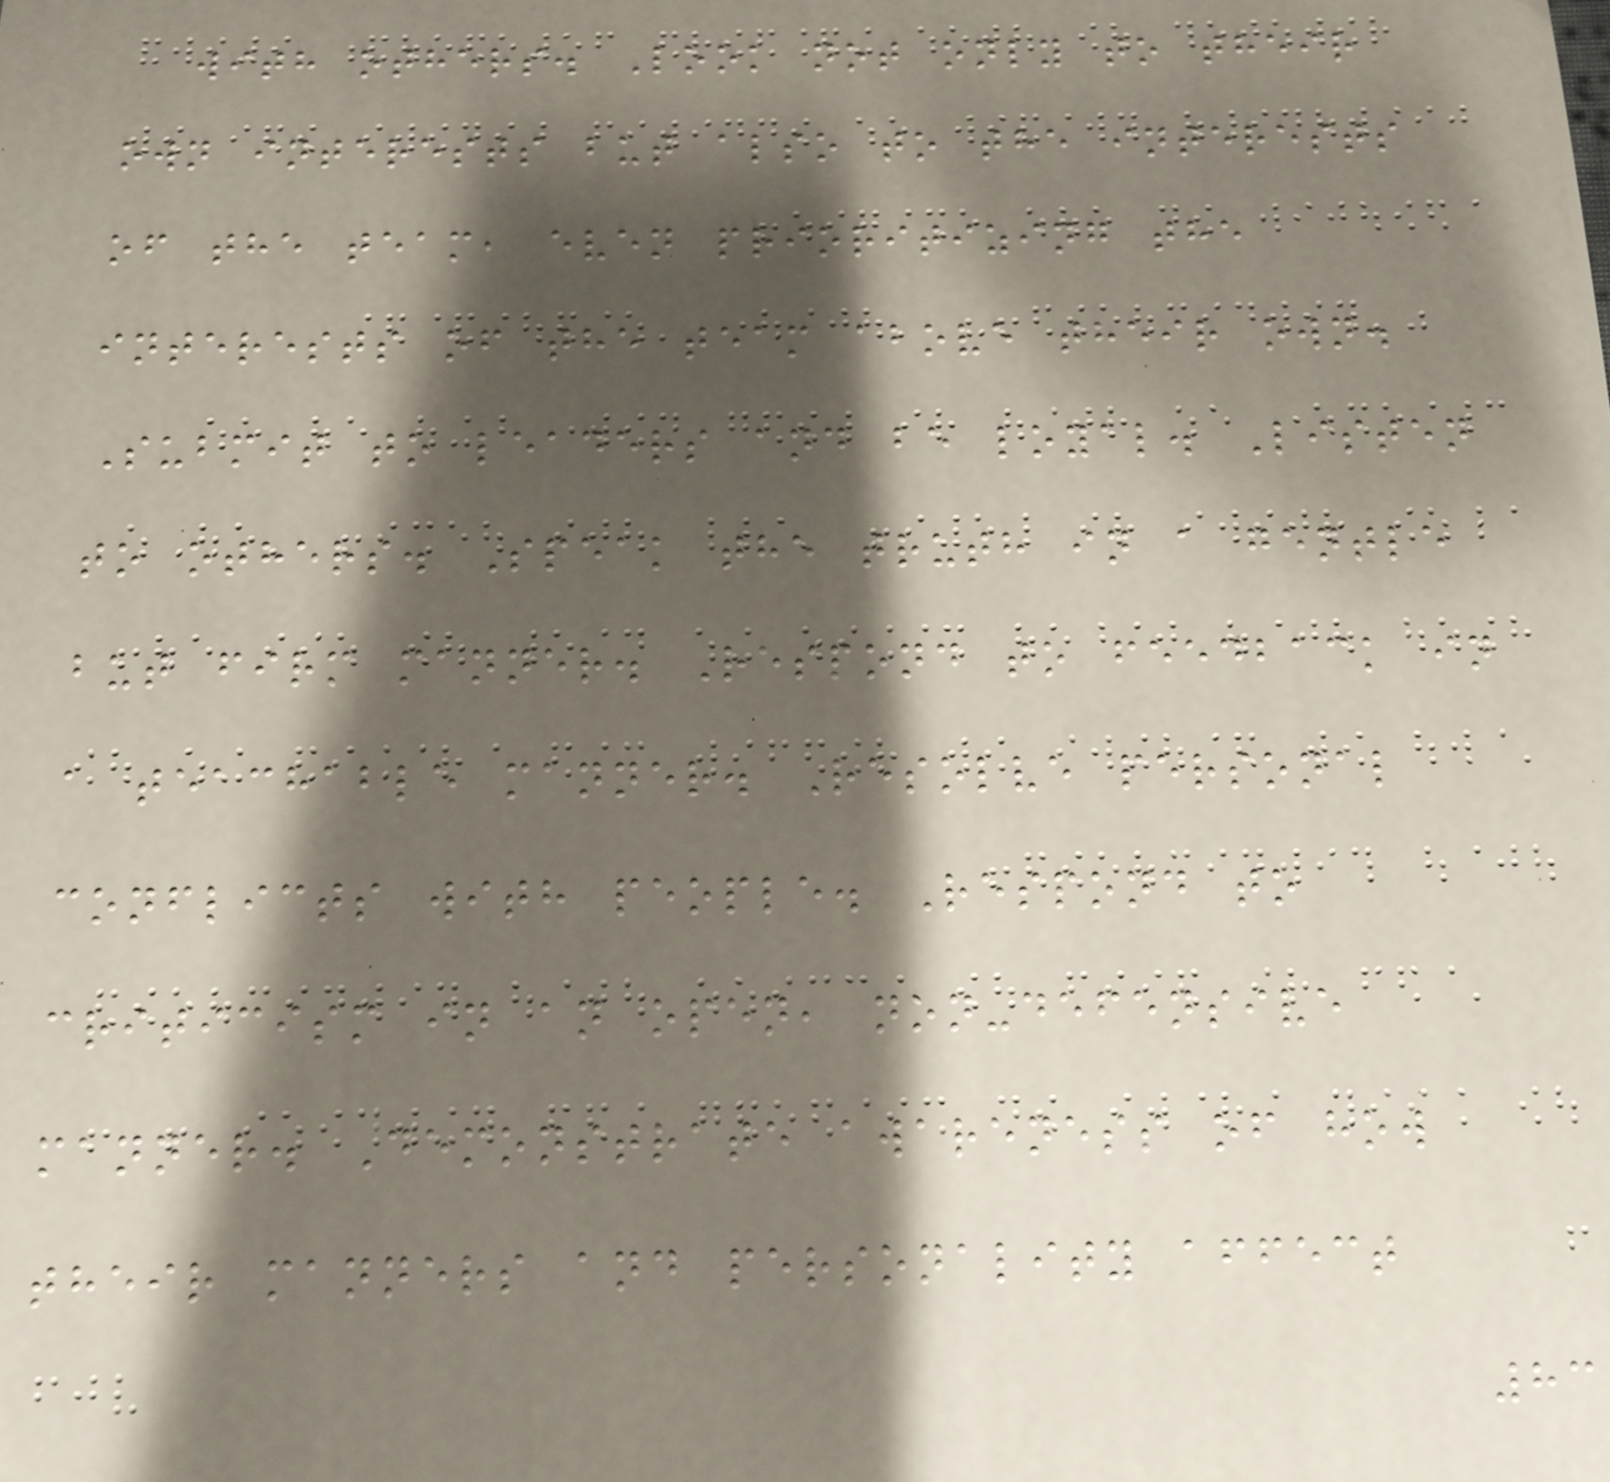with others. Look not only to their
own interests but also to the interests
of the team, even prioritizing the
interests of the team above their own.
Submit to leaders and be loyal. Listen
to others. Speak the truth in a gentle
but firm manner. Respond to feedback in
a teachable manner. Resolve personal
conflicts with people. Respond to
criticism in an open, non-defensive
manner. Demonstrate awareness of how
their manners and personality affect
83
